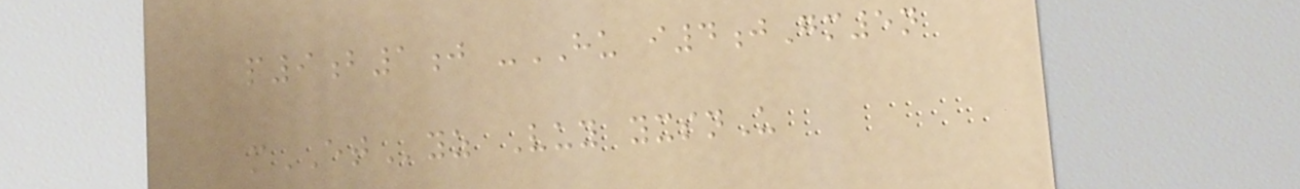p9b1j -HU i4jGm5n
mETyz Vuy yxsnU
